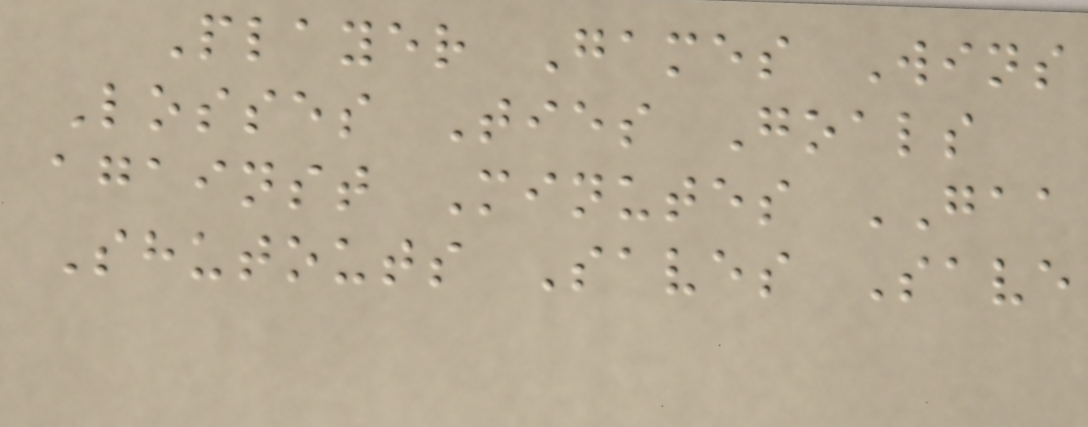Player Games Wins
Losses Ties Goals
against Minutes GAA
Shutouts Saves Save
